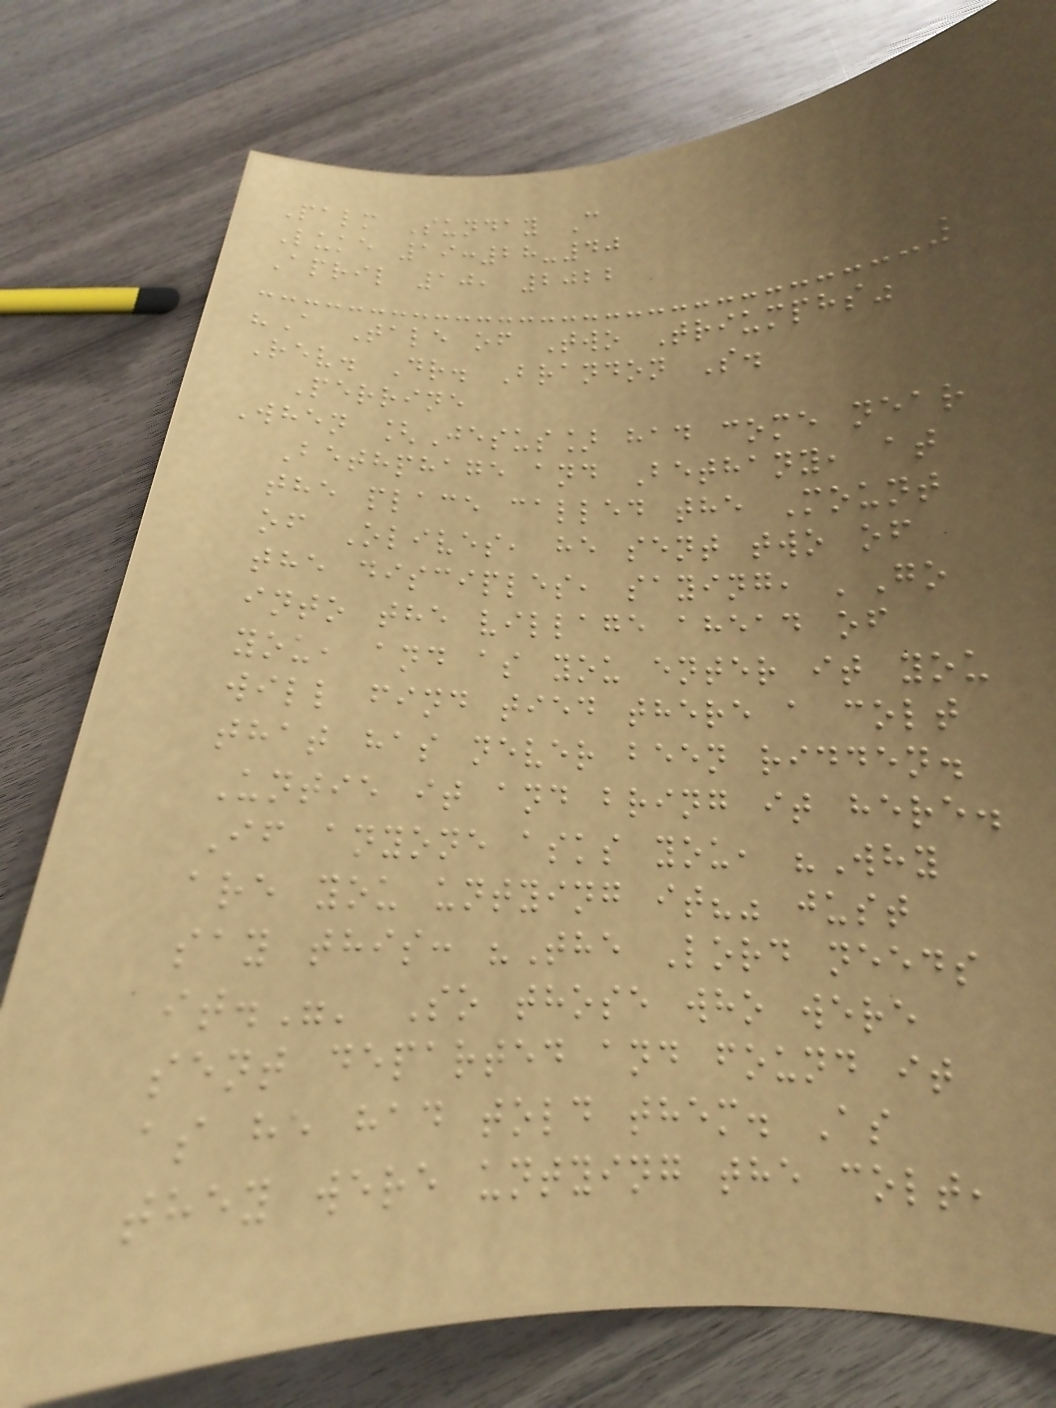Palm Sunday C
Luke 19:28-40
April 10, 2022
"A Tale of Two Triumphs"
Rev. Dr. Brandon S.
Perrine
When [Jesus] had come near
Bethphage and Bethany, at
the place called the Mount
of Olives, he sent two of
the disciples, saying, 'Go
into the village ahead of
you, and as you enter it you
will find tied there a colt
that has never been ridden.
Untie it and bring it here.
If anyone asks you, "Why
are you untying it?" just
say this: "The Lord needs
it."' So those who were
sent departed and found it
as he had told them. As
they were untying the colt,
